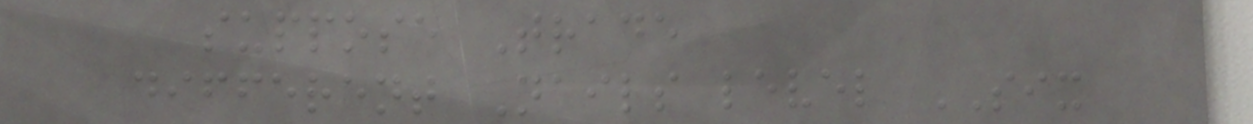suppose Trade
different Nails level SIX
